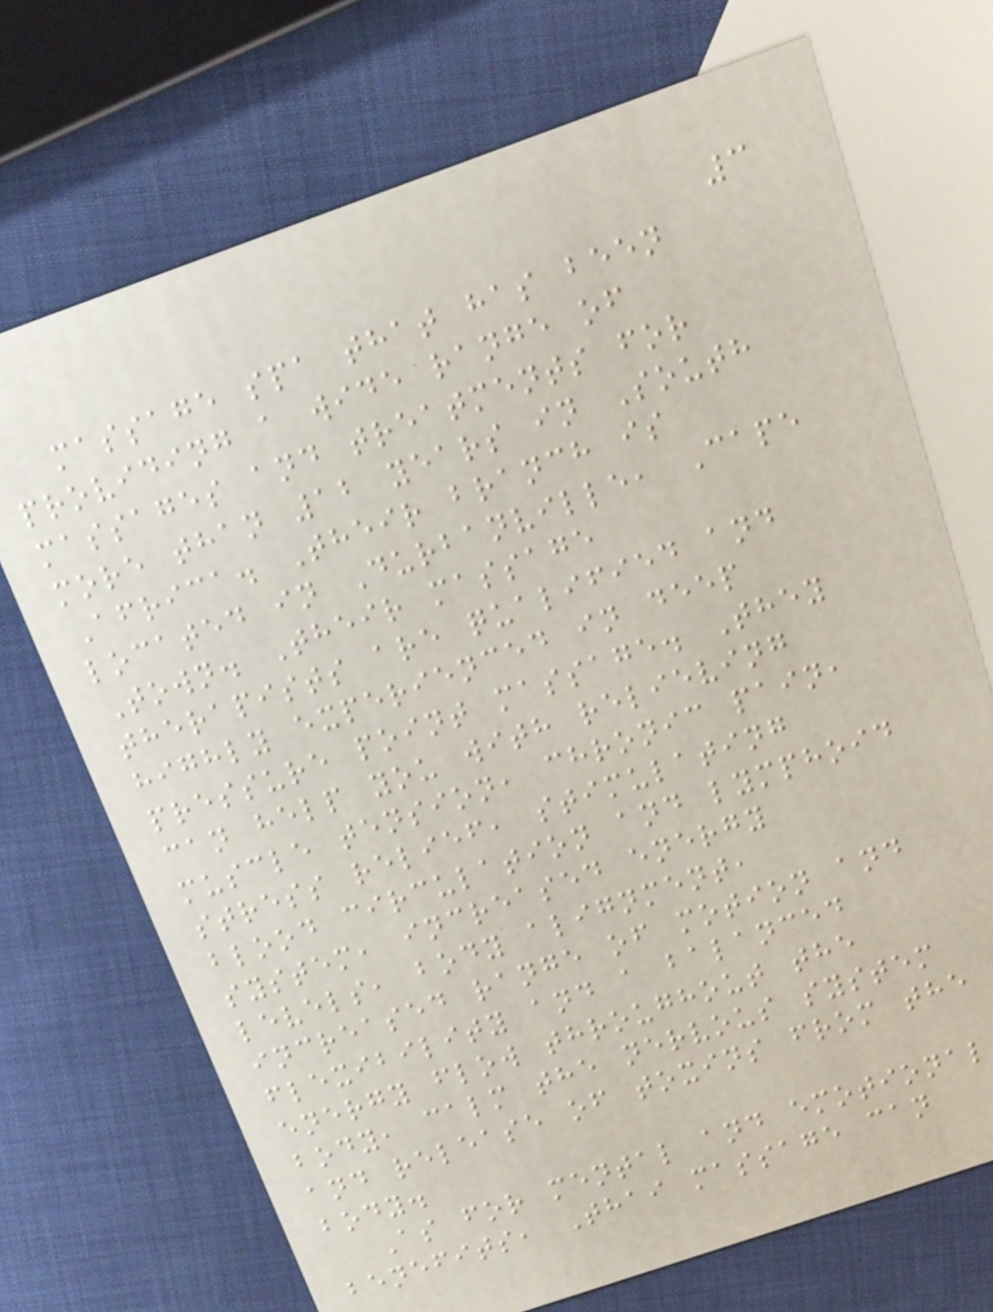3
massage spa that has been
providing a wide range of
massages and treatments for
more than 12 years in South
Africa. Their branch is
located in Durbanville, Cape
Town. Their massage
therapists are qualified and
highly experienced in deep
pressure point massage. They
can help you with relieving
muscle tension, chronic pain,
stress relief, stimulating
blood circulation and lymphoid
system, increased energy
levels, body alignment,
increased range of motion and
flexibility and a balanced
energy flow throughout the
body, calm the nervous system
and release of toxins from the
body.
As for mental and emotional
benefits, Thai massage can
